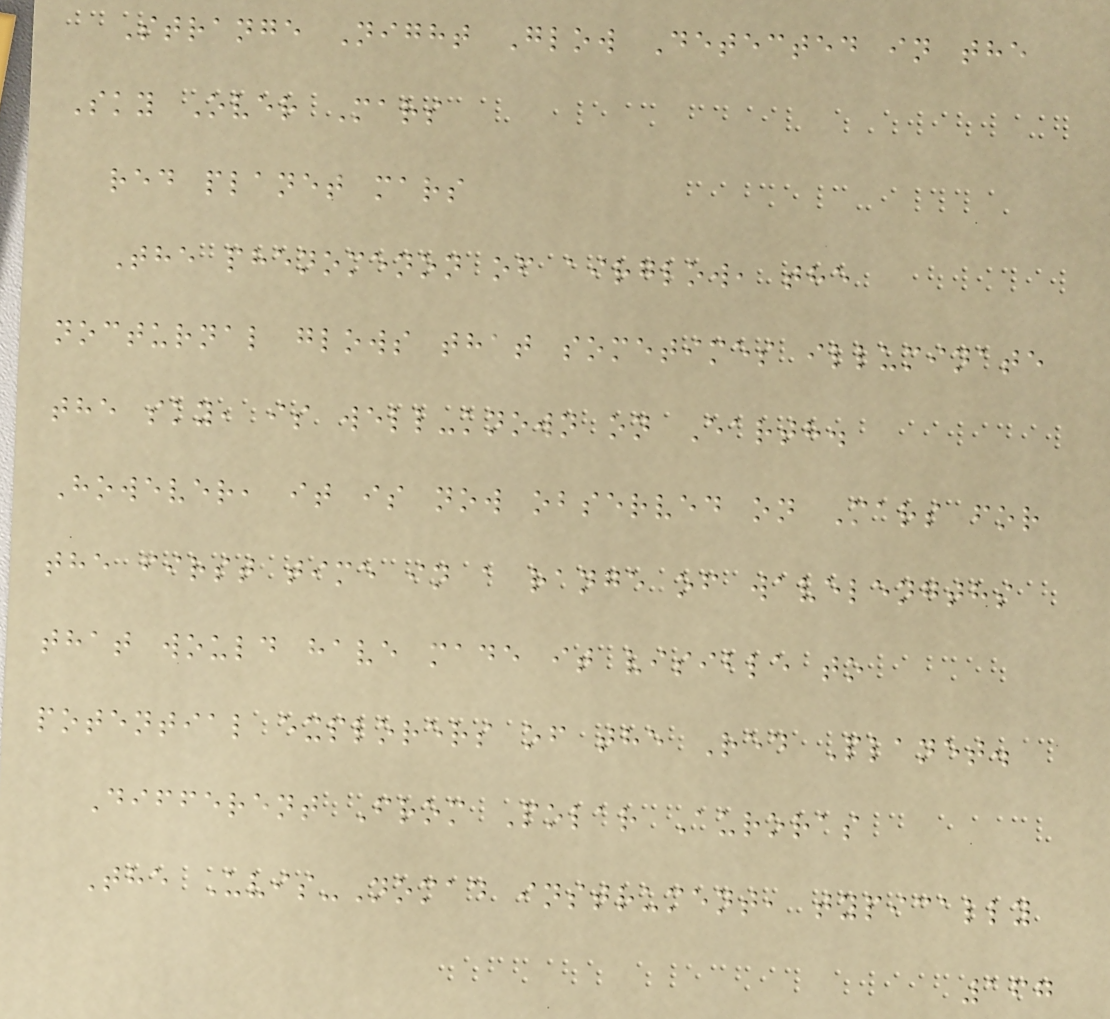Strange Night Glow Detected in the
Sky Over Mars
red planet mars
The phenomenon of airglow, the
nocturnal glows that sometimes illuminate
the sky, is well-known on Earth.
However, it is now observed on Mars for
the first time in a range of wavelengths
that would have made it visible to
potential explorers of the Red Planet.
Different From Polar Auroras
The Uvis-Nomad instrument, typically
167
